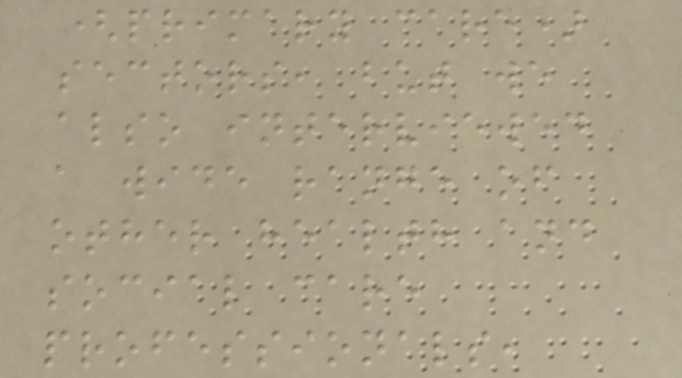(primary care)
sectors, but we
also interviewed
a wide range of
other health and
social care
professionals,
